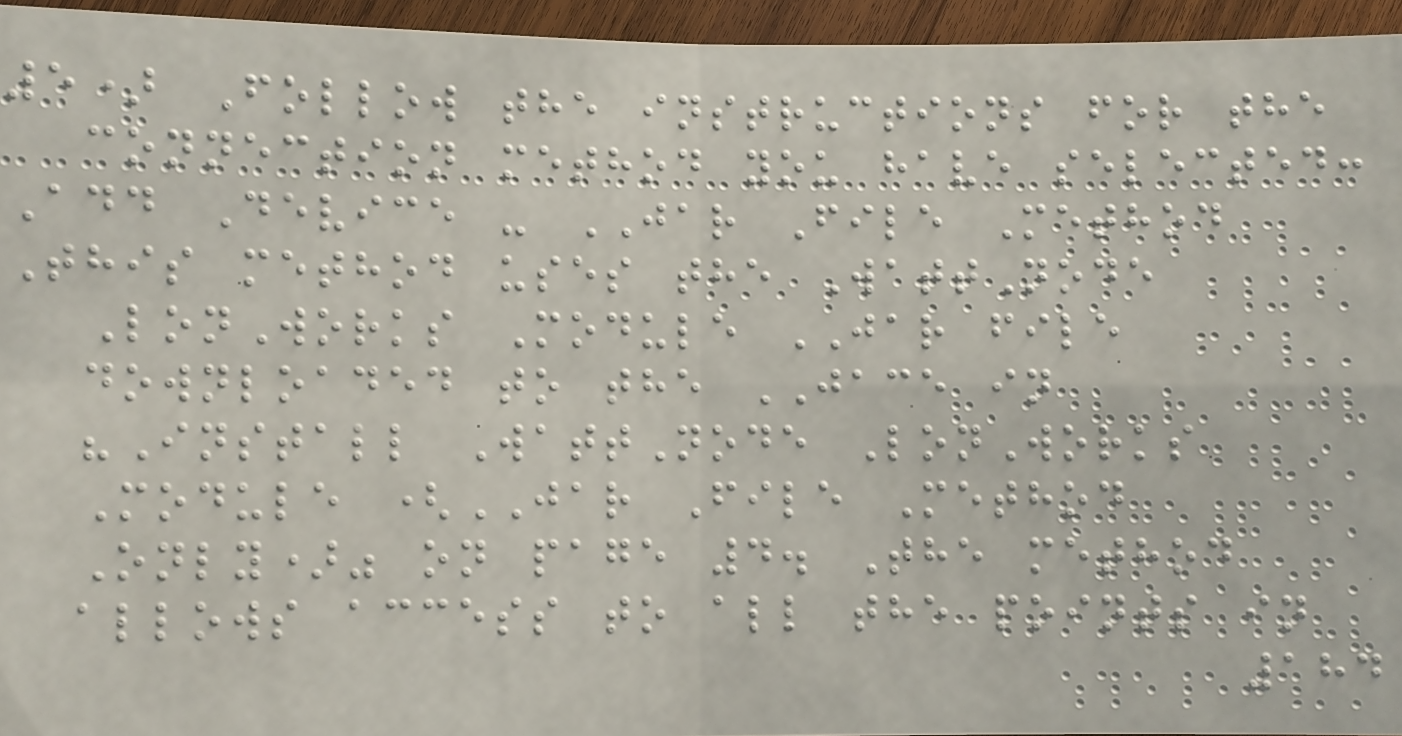5) Follow the instructions for the
connection method you have selected:
Add Device - JAR File Method
This method uses the WattNode
LonWorks Module JAR file
downloaded to the JACE in
"Install WattNode LonWorks
Module (JAR File Method
Only)" on page 4. The method
allows access to all the points in
184
